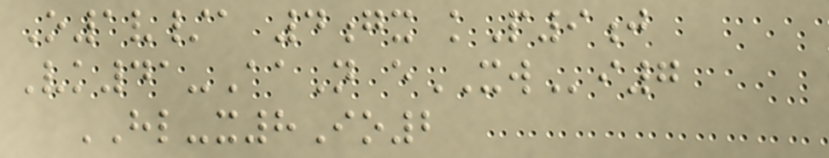O1v/a 4gx kP9j
Vk41-AaN eXWi7
HL-x8Io2
